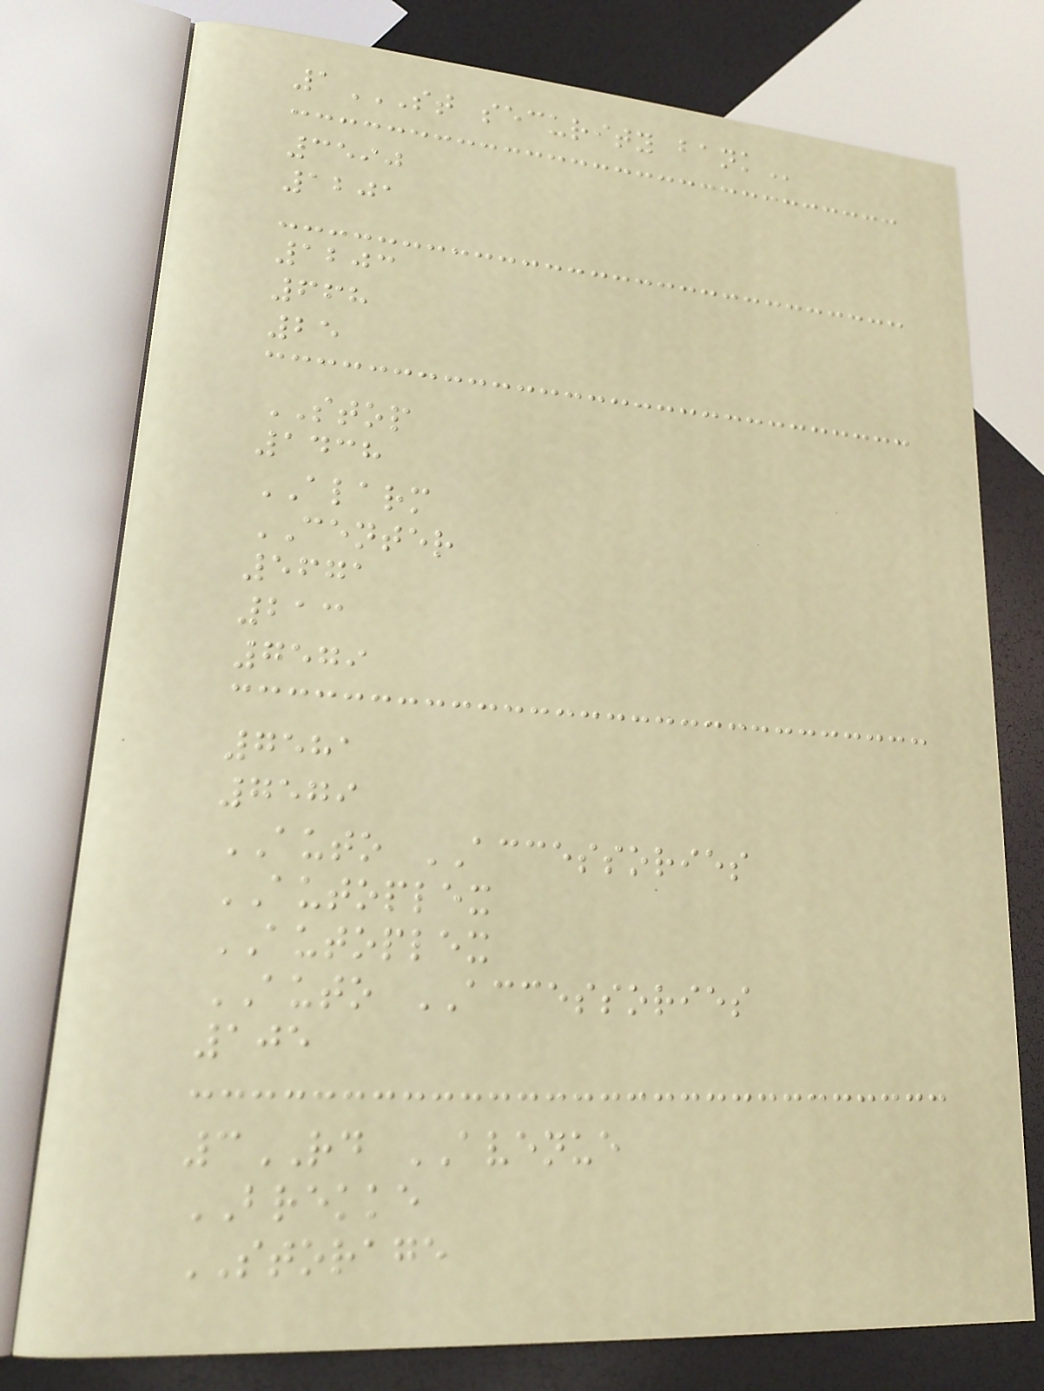1ST SECURITY BANK
3590
1201
1203
668
25
STOP
1438
ALARM
CENTER
5671
213
7579
7581
7579
AUTO ACCESSORIES
AUTOPLEX
AUTOPLEX
AUTO ACCESSORIES
105
3RD AVENUE
BREKKE
STORAGE
